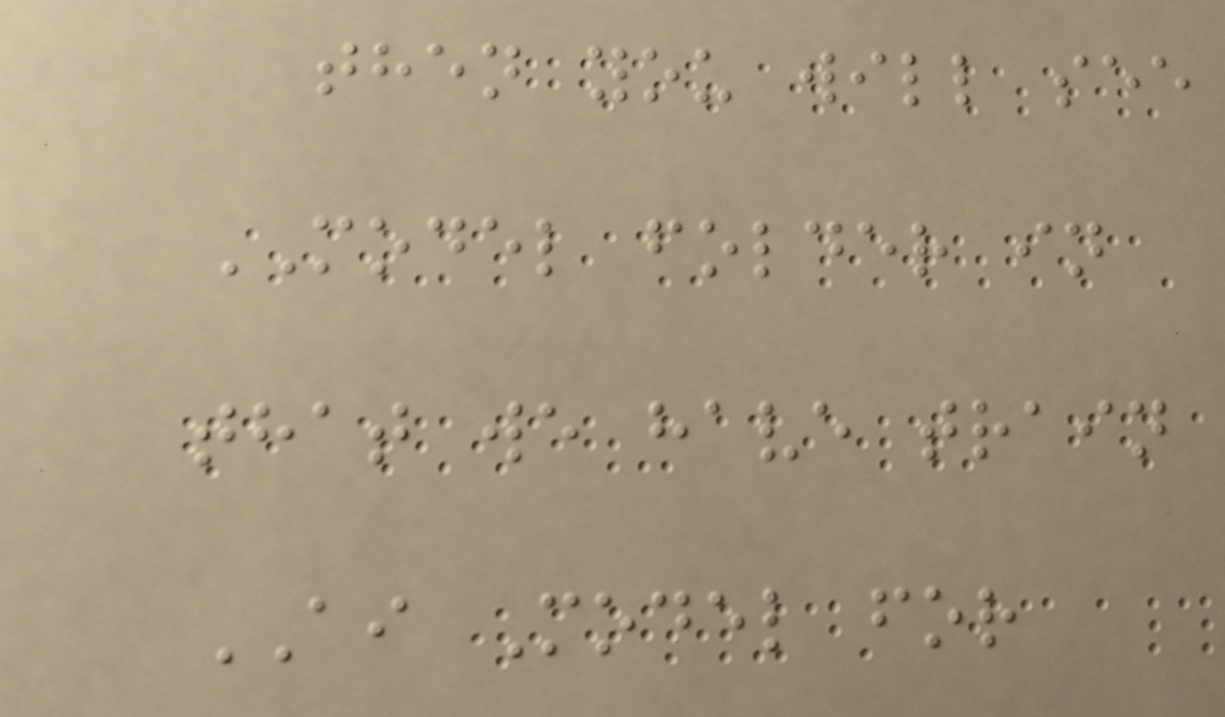then you will see
MODEL folder in
that we have train
AI Model for
